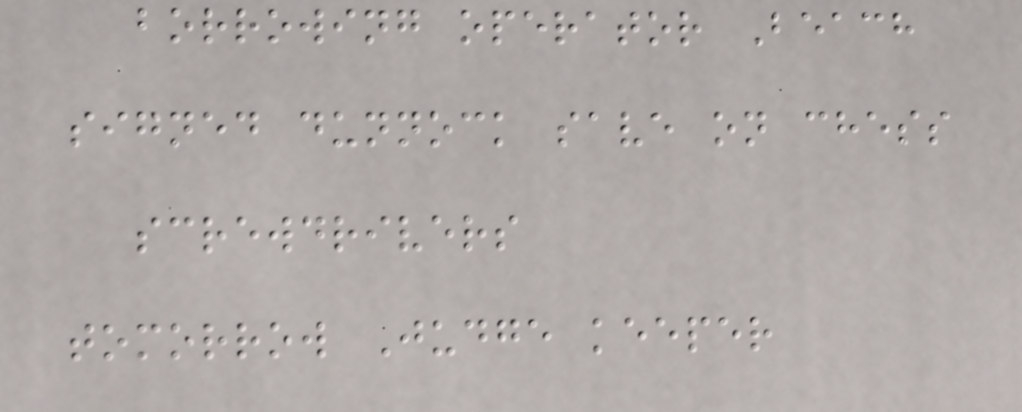borrowing operator Beach
signed dunnock save on chess
screwdrivers
tomorrow Judge keeper
